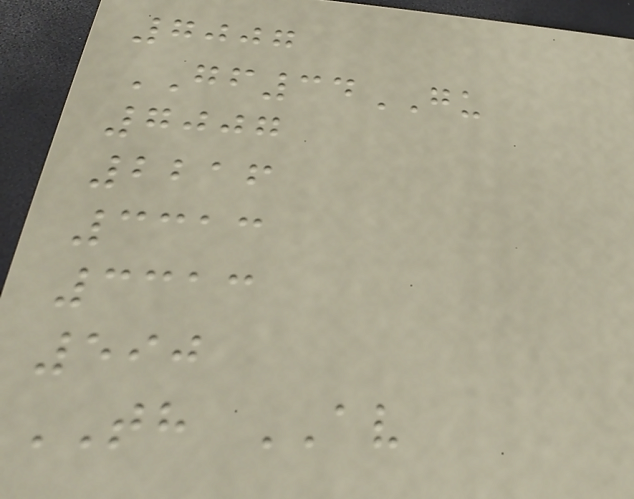7007
GF34GU
7007
2216
3313
3313
590
TH AV
